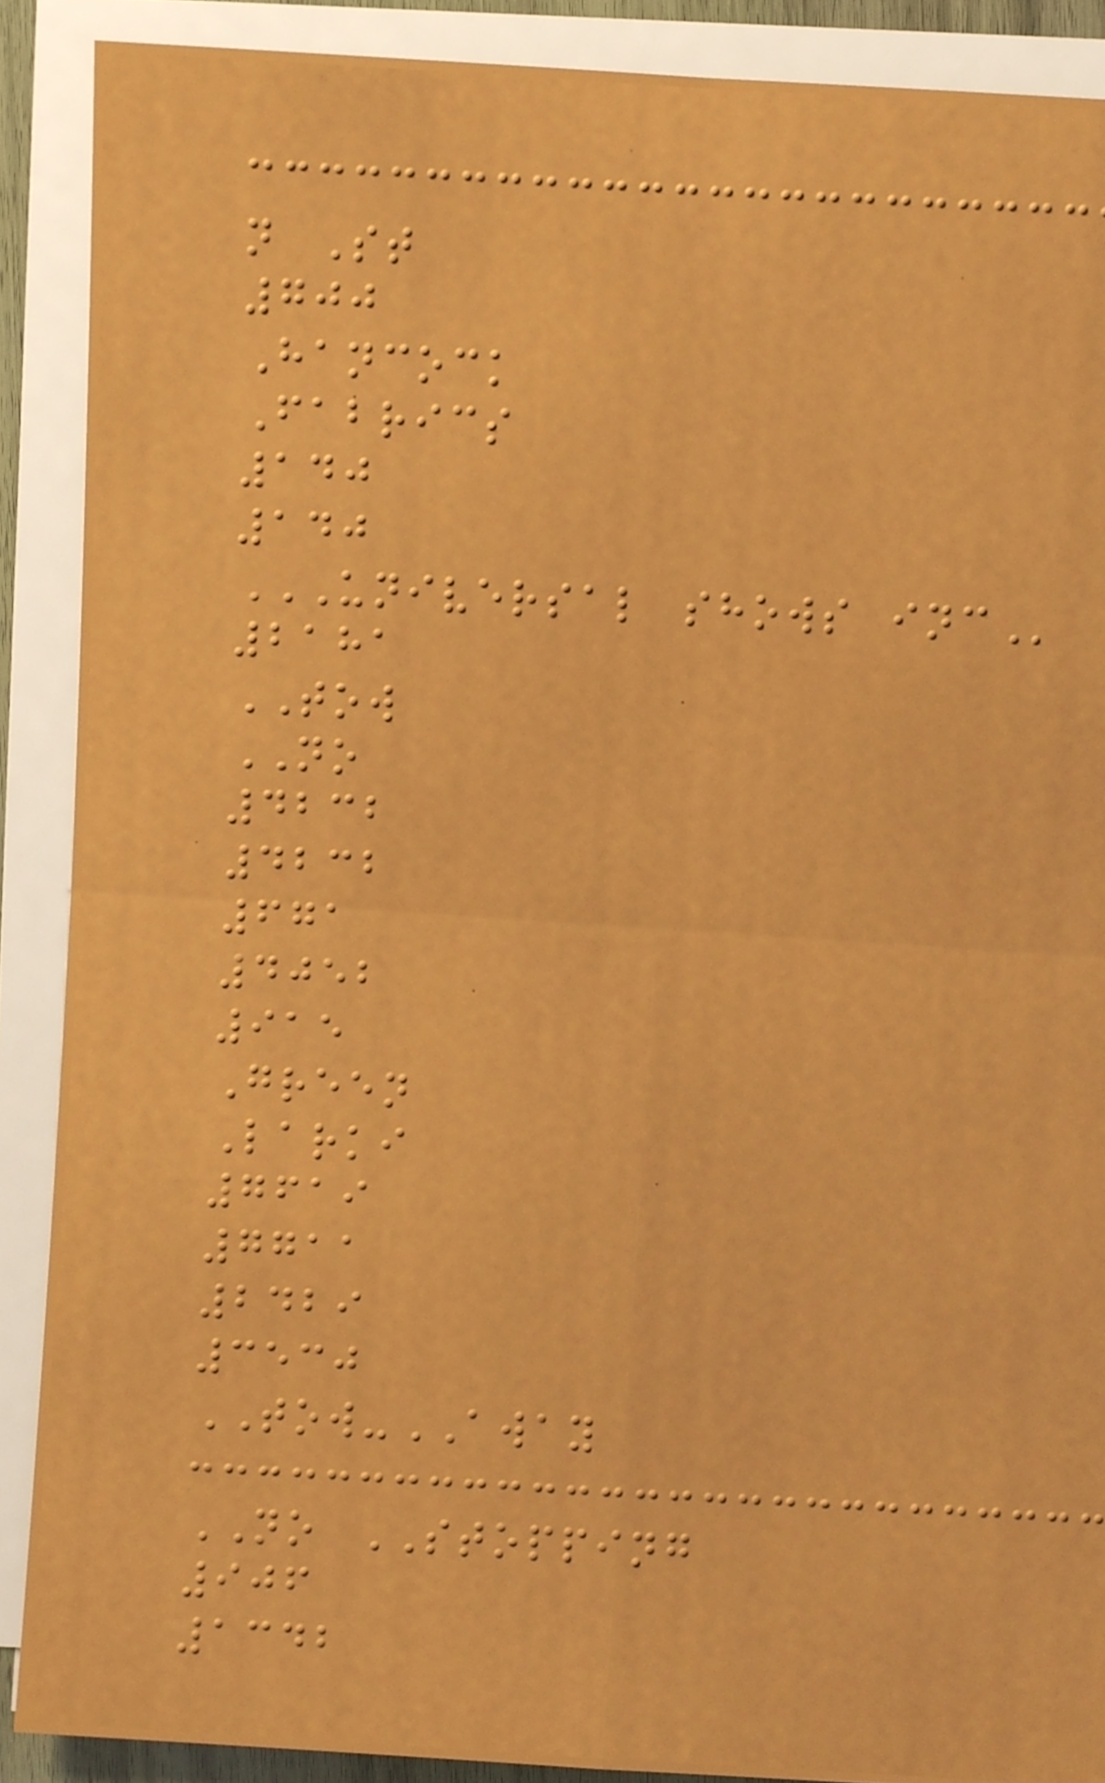n St
700
Hancock
Fabrics
140
140
UNIVERSAL SHOWS INC
2181
TOW
NO
4232
4232
671
4052
915
Green
Larki
7619
7711
2429
3530
TOW-AWAY
NO STOPPING
906
1342
